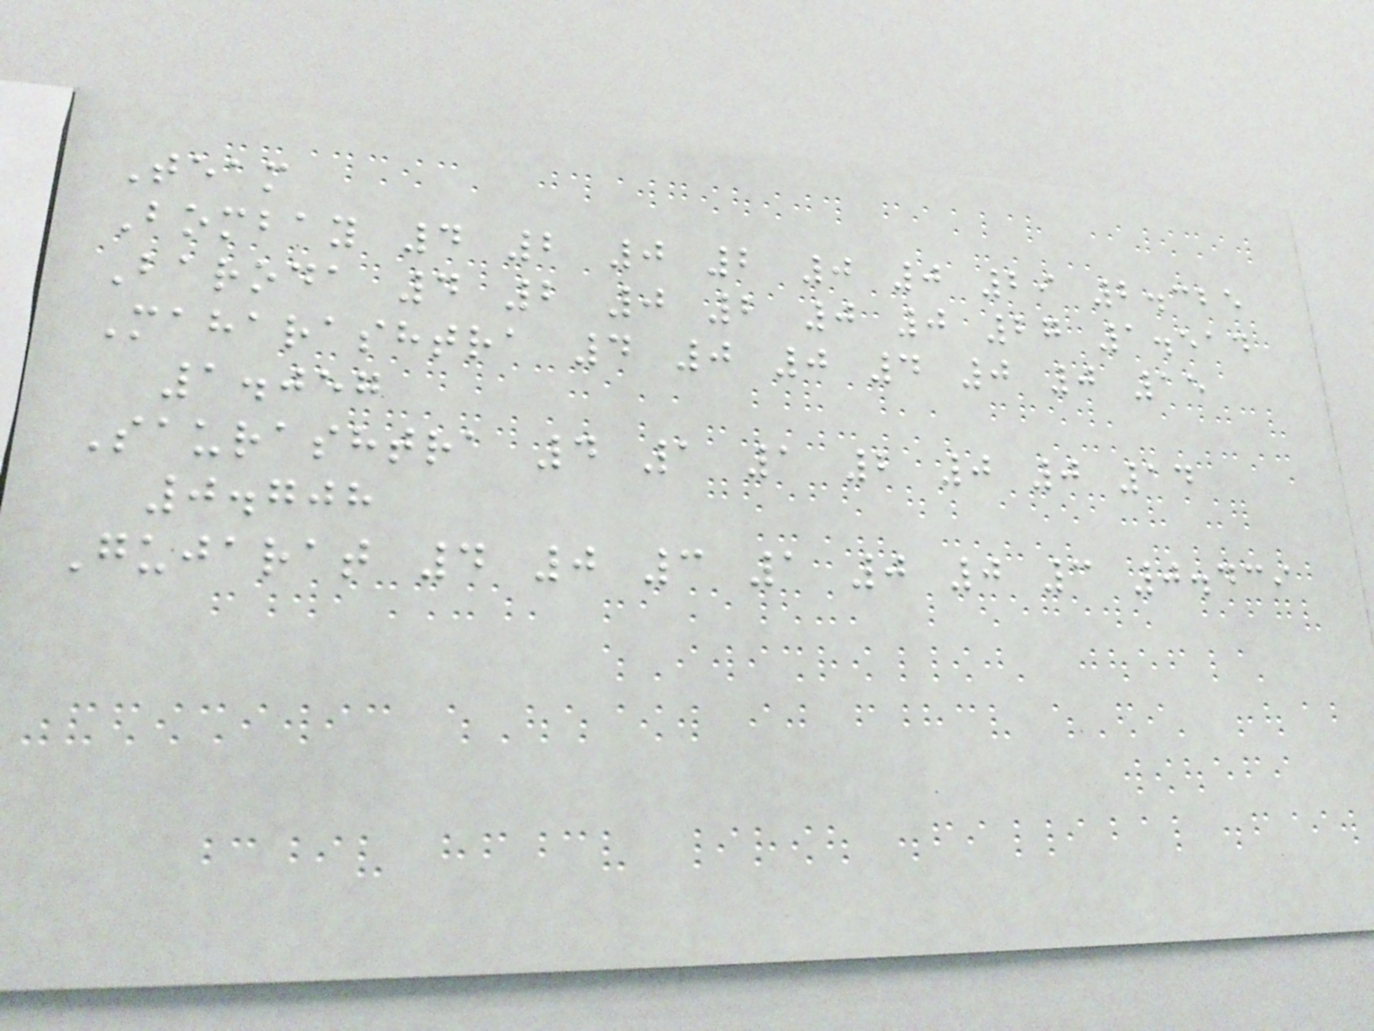Team
Bombay 4 2 0 2 0 0 29 2.325
Baroda 4 2 0 2 0 0 27 1.514
Maharashtra 4 0 0 4 0 0 15
1.057
Saurashtra 4 1 1 2 0 0 14
0.708
Gujarat 4 0 3 1 0 0 3 0.439
